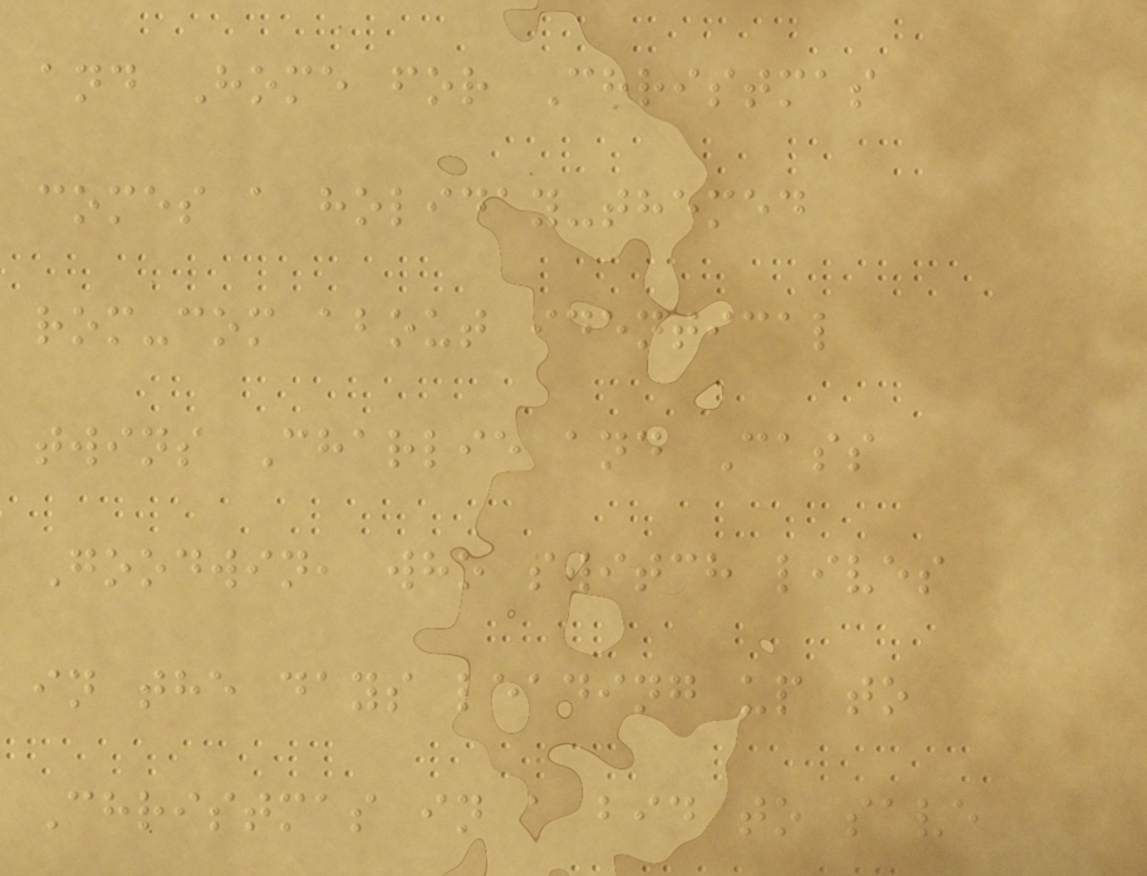and Home for Christmas
comes a holiday-themed
rom-com about identical
twins Charlie and Cass
Goodwin, who switch lives
in the days leading up to
Christmas in a bid to save
